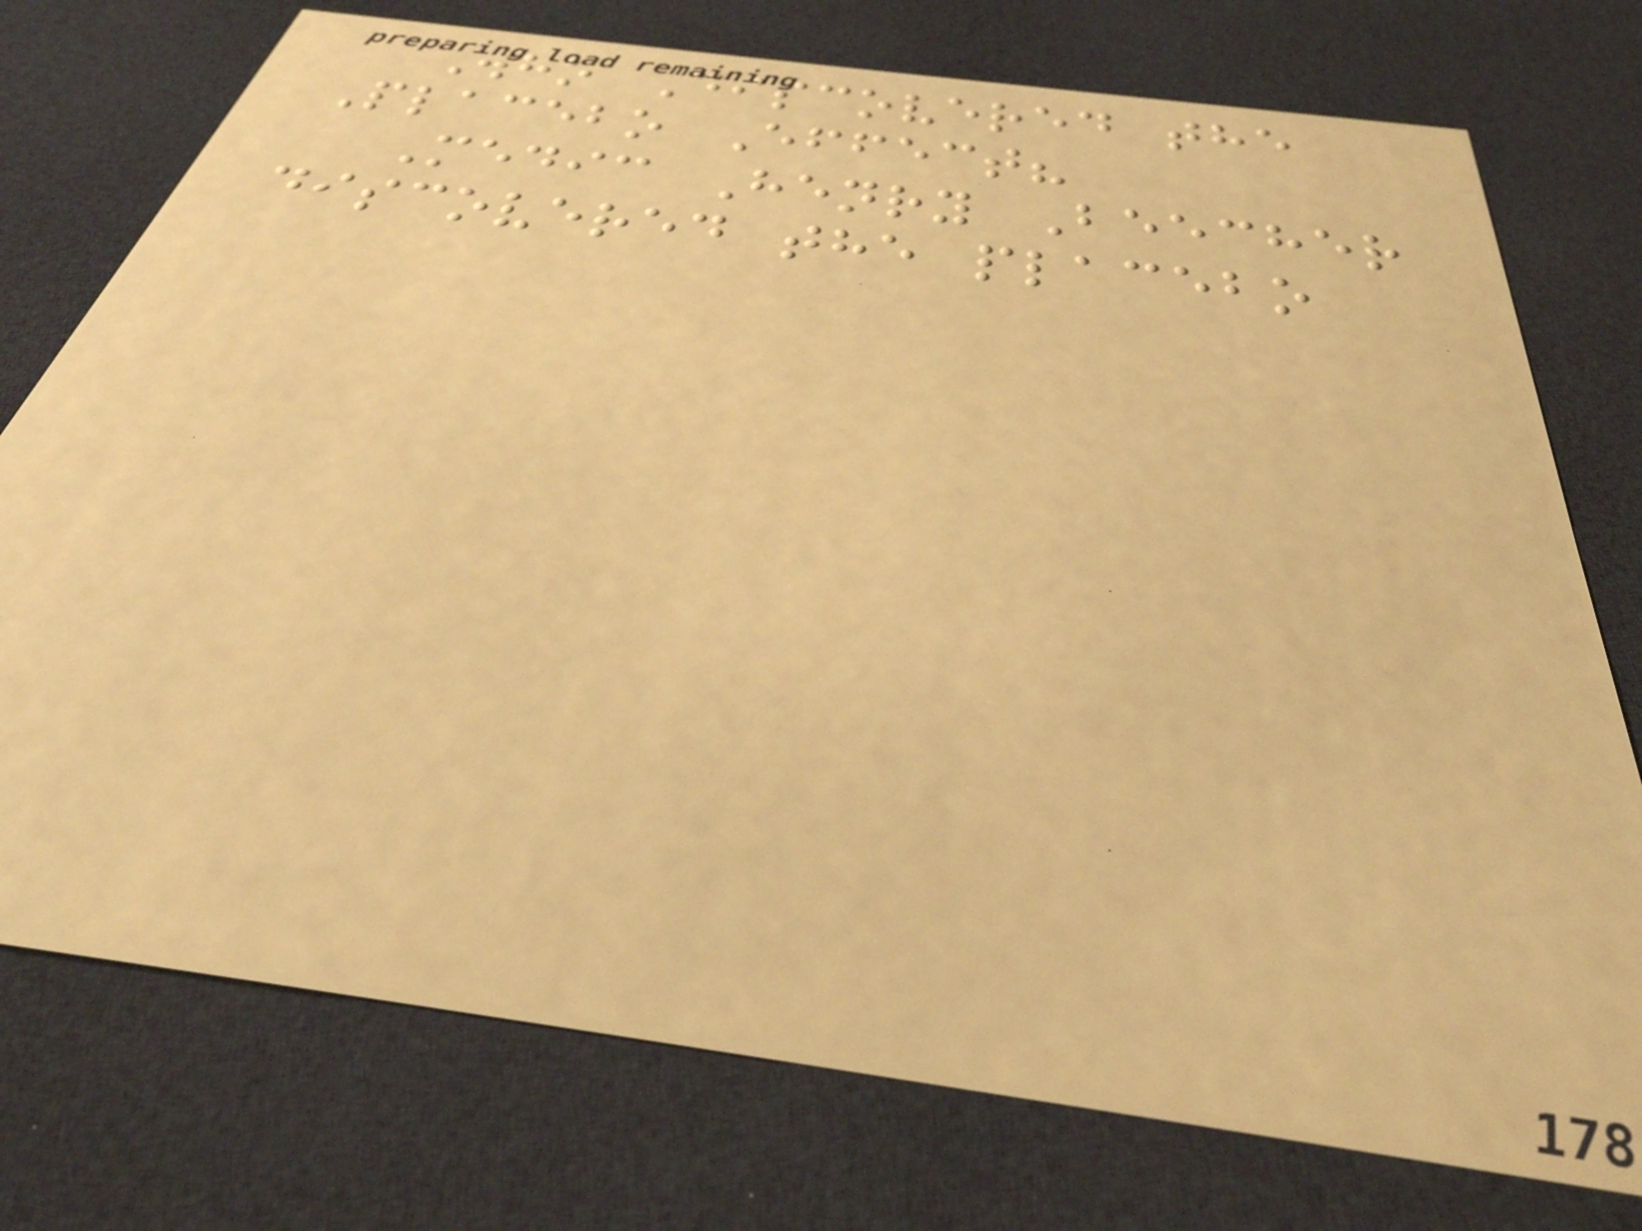Who Discovered the
Placebo Effect?
Medic Henry Beecher
discovered the placebo
